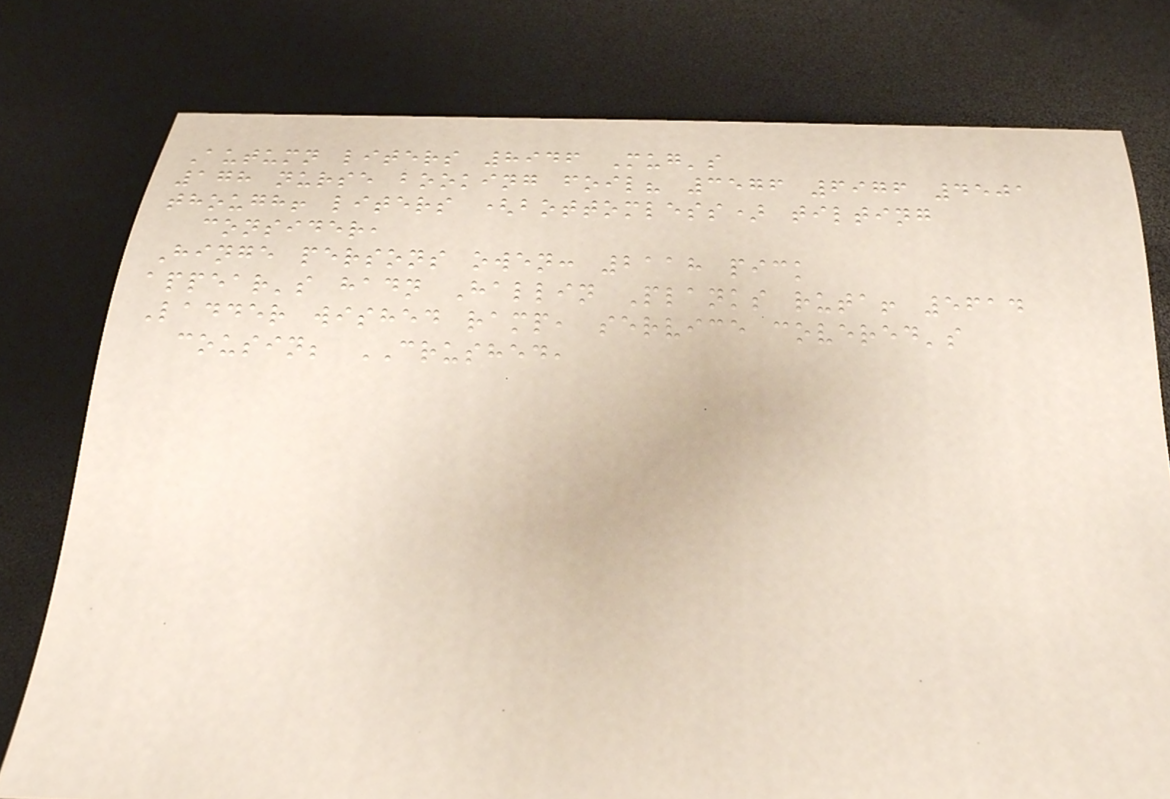Autumn liters 8946 Mug's
178 nurse booking foil? 3576 6976 4501
though! liters (bottomless) tilting
consider,
Hinge persons owen: 2118 pick
appear's hadn Hallin Planks ruta! 5614
Ladder wished ramp, service covered's
cousin; CRUSHED,
